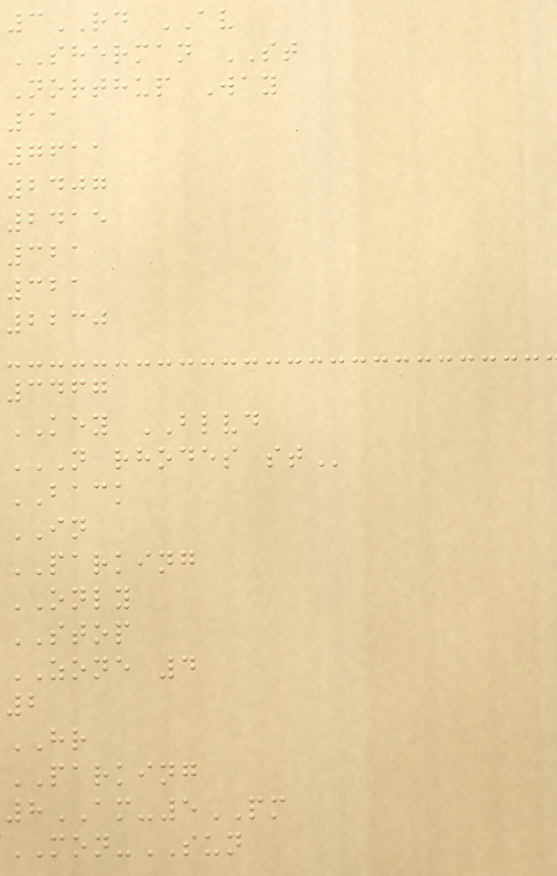3RD AV
SHERMAN ST
Northup Way
11
7611
2407
2415
321
321
2230
3467
KEY BLVD
N RHODES ST
BACK
IN
PARKING
ONLY
STOP
ZONE 4
2
HR
PARKING
8AM-5PM
MON-SUN
